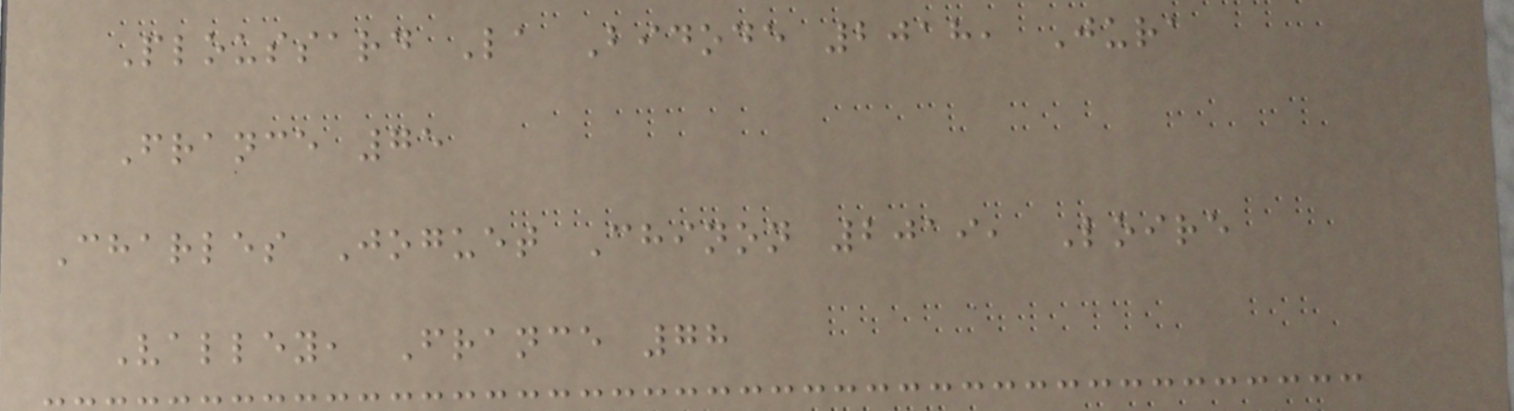Ploussard La Bidode 2018, Jura
France 75
Charles Joguet Chinon 2019, Loire
Valley, France 78
